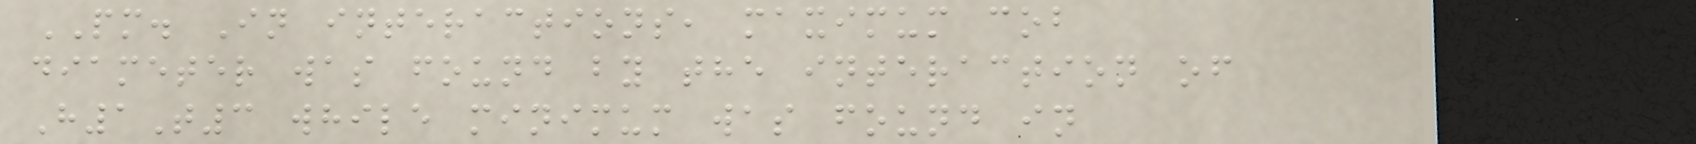PM. In interactions, maximum cob
diameter was found by the interaction of
H1T3 while minimum was found in
